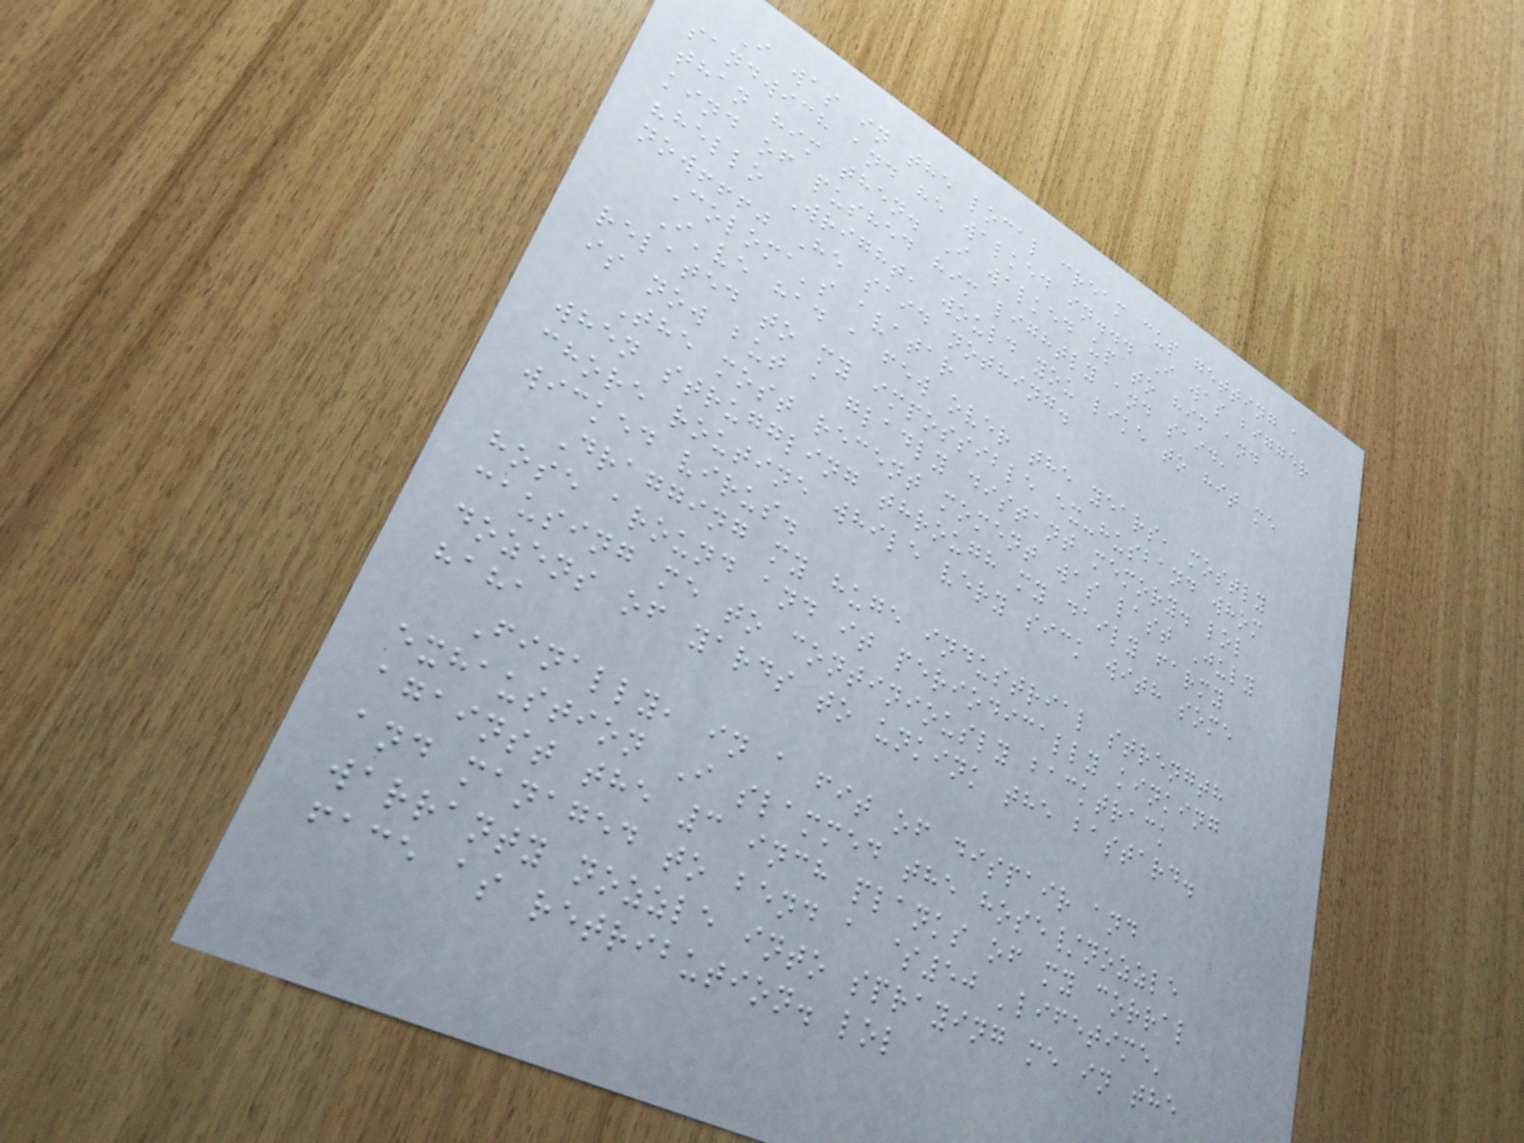I was in the local cream cup getting a
sandwich and he walked in... I was bigger
than him then. I walked up to him and
kind of pushed him lightly and said,
"hello Wright, would you like to hit me
now!!!" He said nothing.
Coloma's avatar
I've had a few over the years, mostly
related to my impossible ex-husband whom
is now but a gladly distant memory. lol
The most recent moment was last July
when struggling through my daily farmy
chore routine while very sick with some
wicked virus.
Dragging my huge industrial strength
hose around and it periodically kinking
causing me to continiously backtrack
dozens of yards to unkink the bastard.
haha
Finally, in a fit of dispair and
exhaustion I slammed the hose/nozzle
against the 3 inch planks of my corral
and managed to bend a $50 'lifetime'
warranty nozzle into spraying me in the
face as retribution. lol
